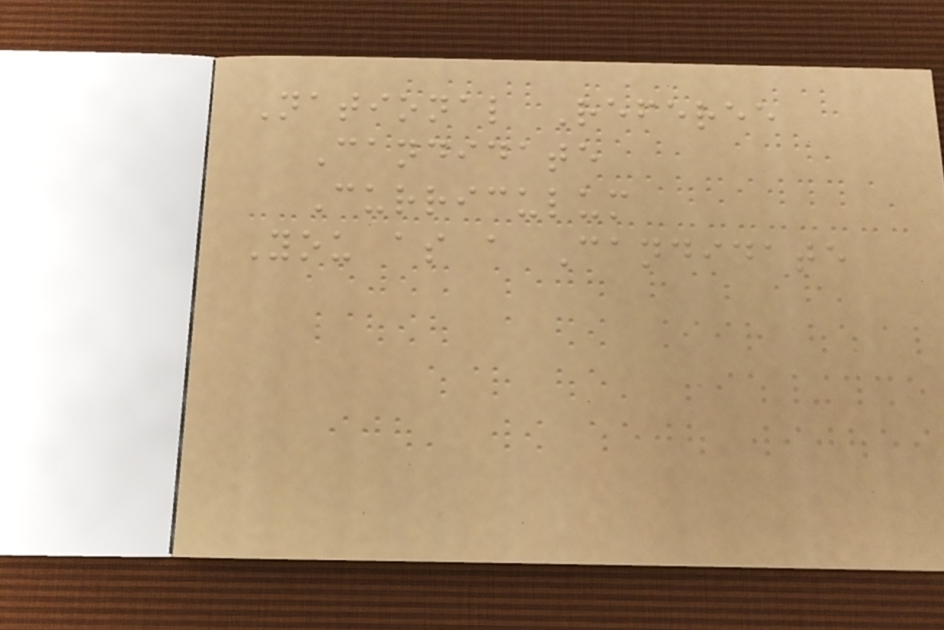National Referee
Candidate
Curriculum
You as a Candidate
